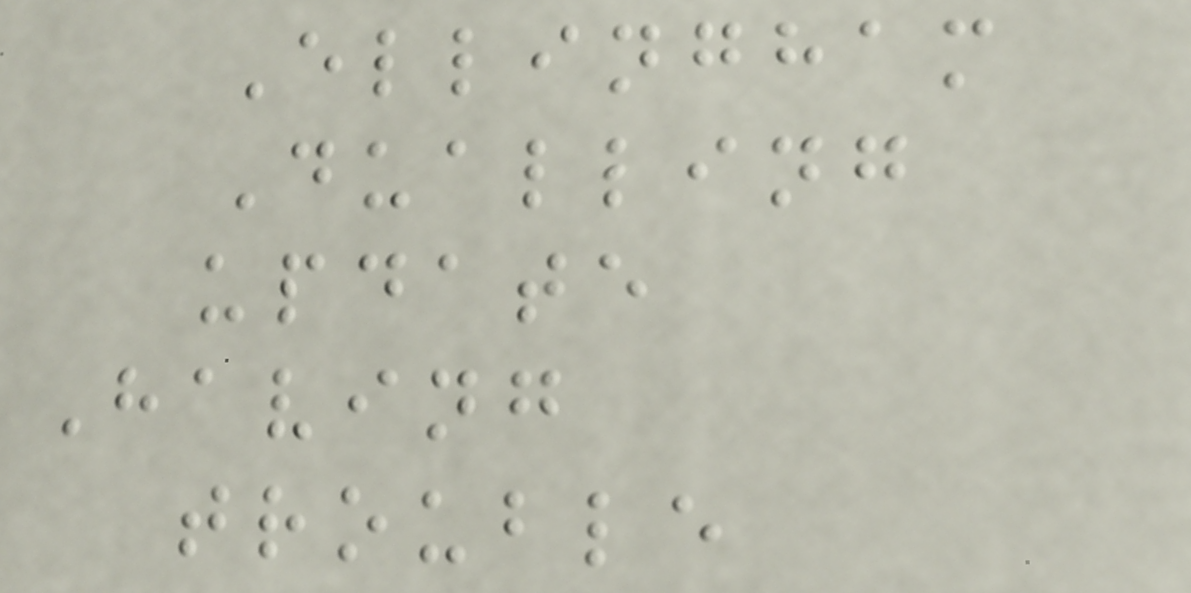Ellingham
Dualling
update
Having
trouble
